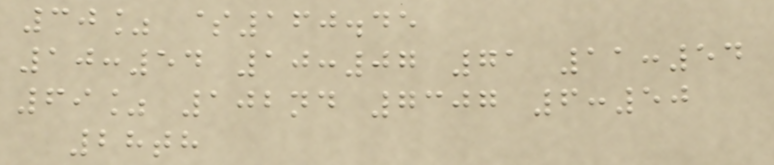30% $160.45
10:54 10:07 71 11:54
69% 102nd 7307 6:50
28th
